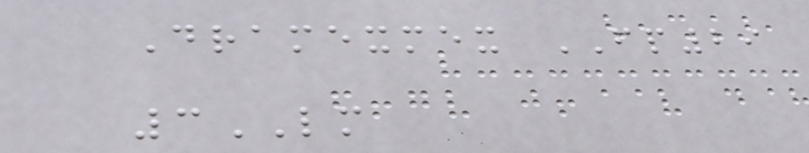Dramexmex FP29
3LM
